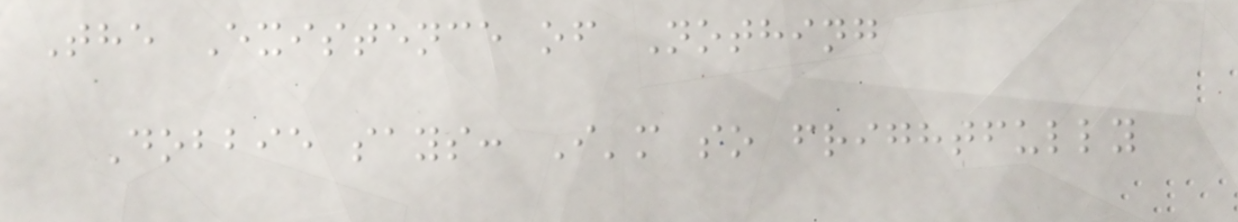The Existence of Nothing
Dobbie says: I'm so frightfully
